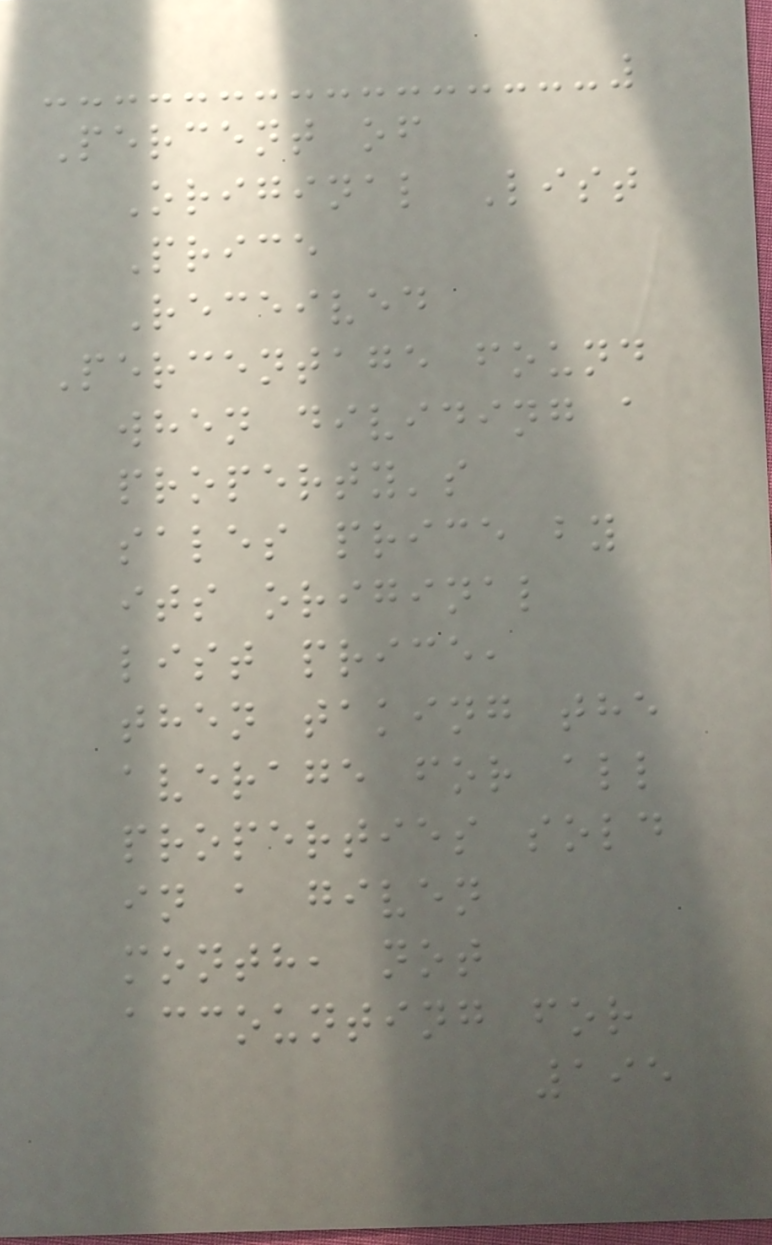Percent of
Original List
Price
Received
Percentage found
when dividing a
property's
sales price by
its original
list price,
then taking the
average for all
properties sold
in a given
month, not
accounting for
195
